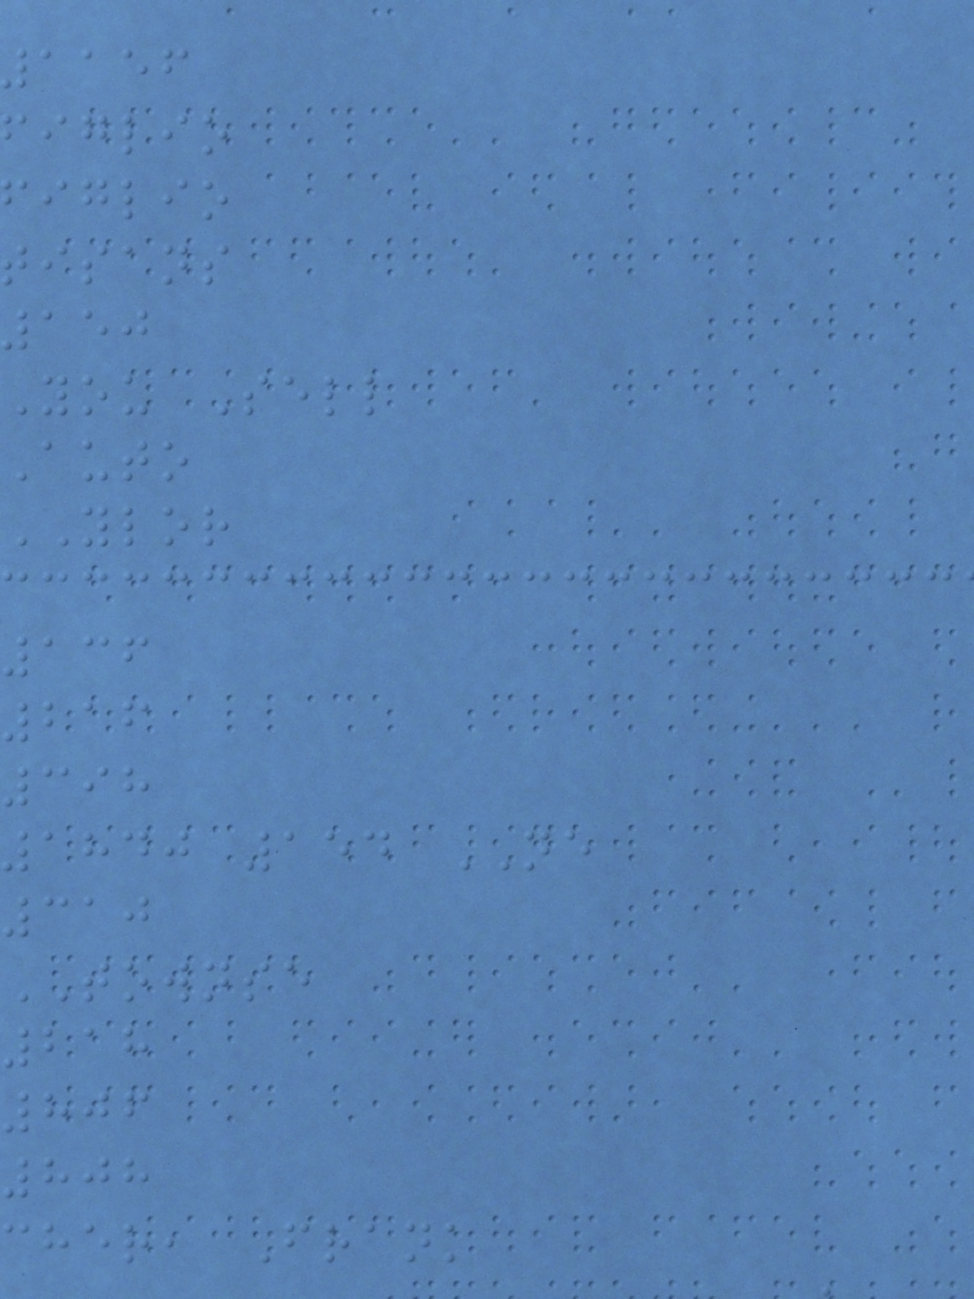aaef
iglio
iglio
isans
you Sell
Auto
ylor
136
216
398
1840 154 NE
310
TOWNSE
218
806
808
cher, Frank
